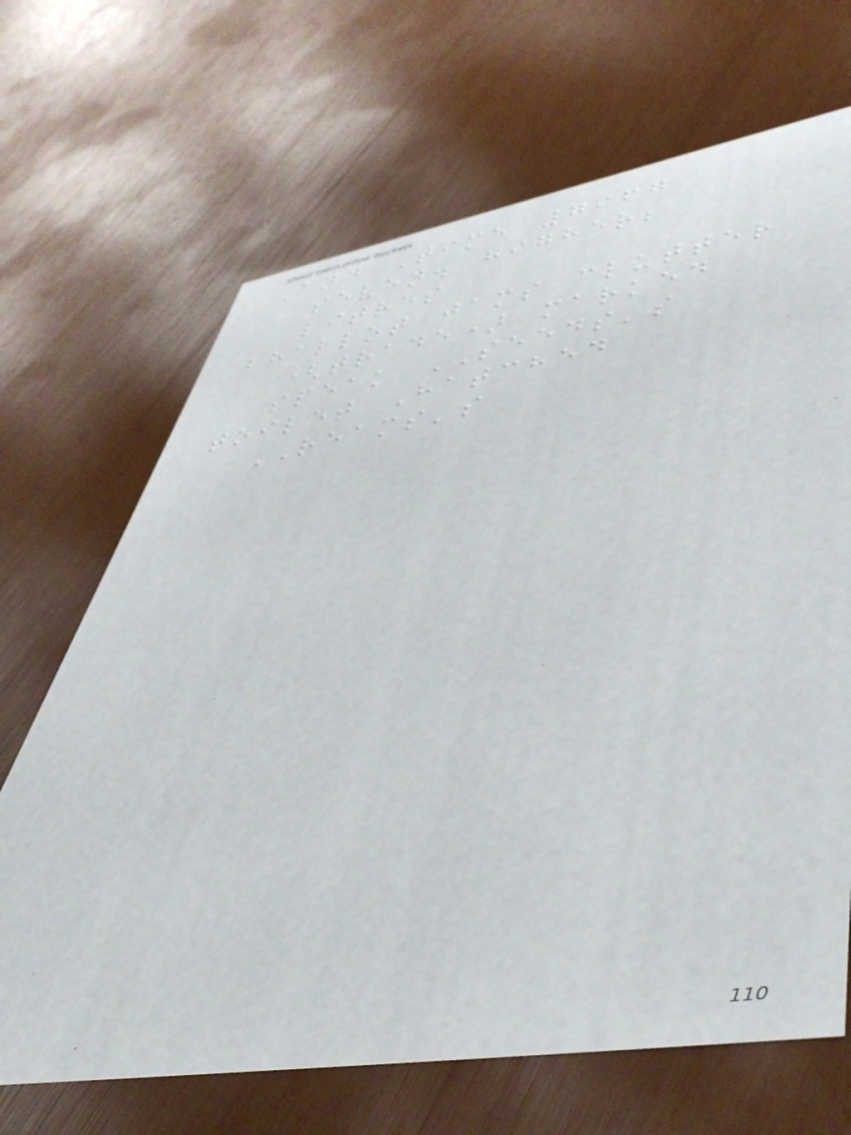And Time 7967
seven. higher;
litres
bhallot jams clutter
(trade) marked
speak SEEDS's
toilet Hatched
REAMS's
